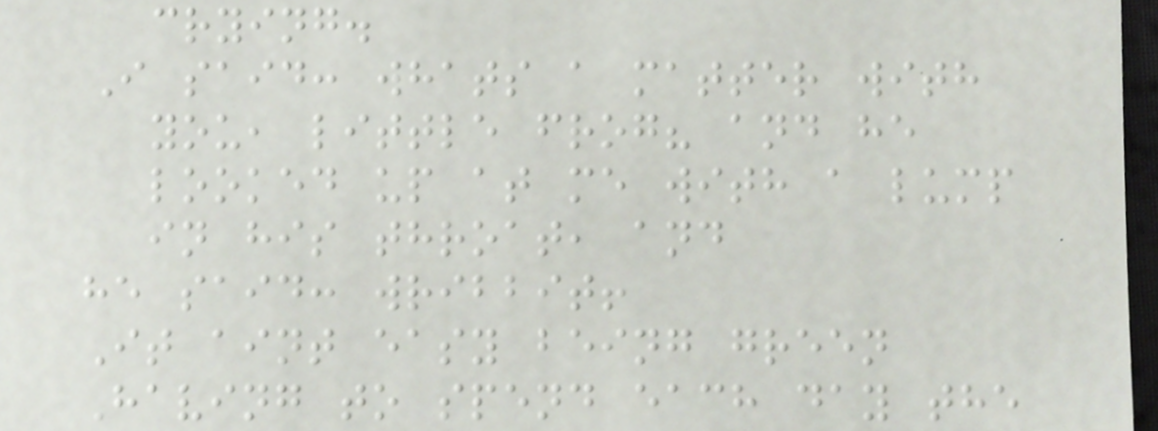crying.
I said: whats a matter with
you, little frog? and he
looked up at me with a lump
in his throat, and
he said: wribbit!
It aint easy being green
Having to spend each day the
